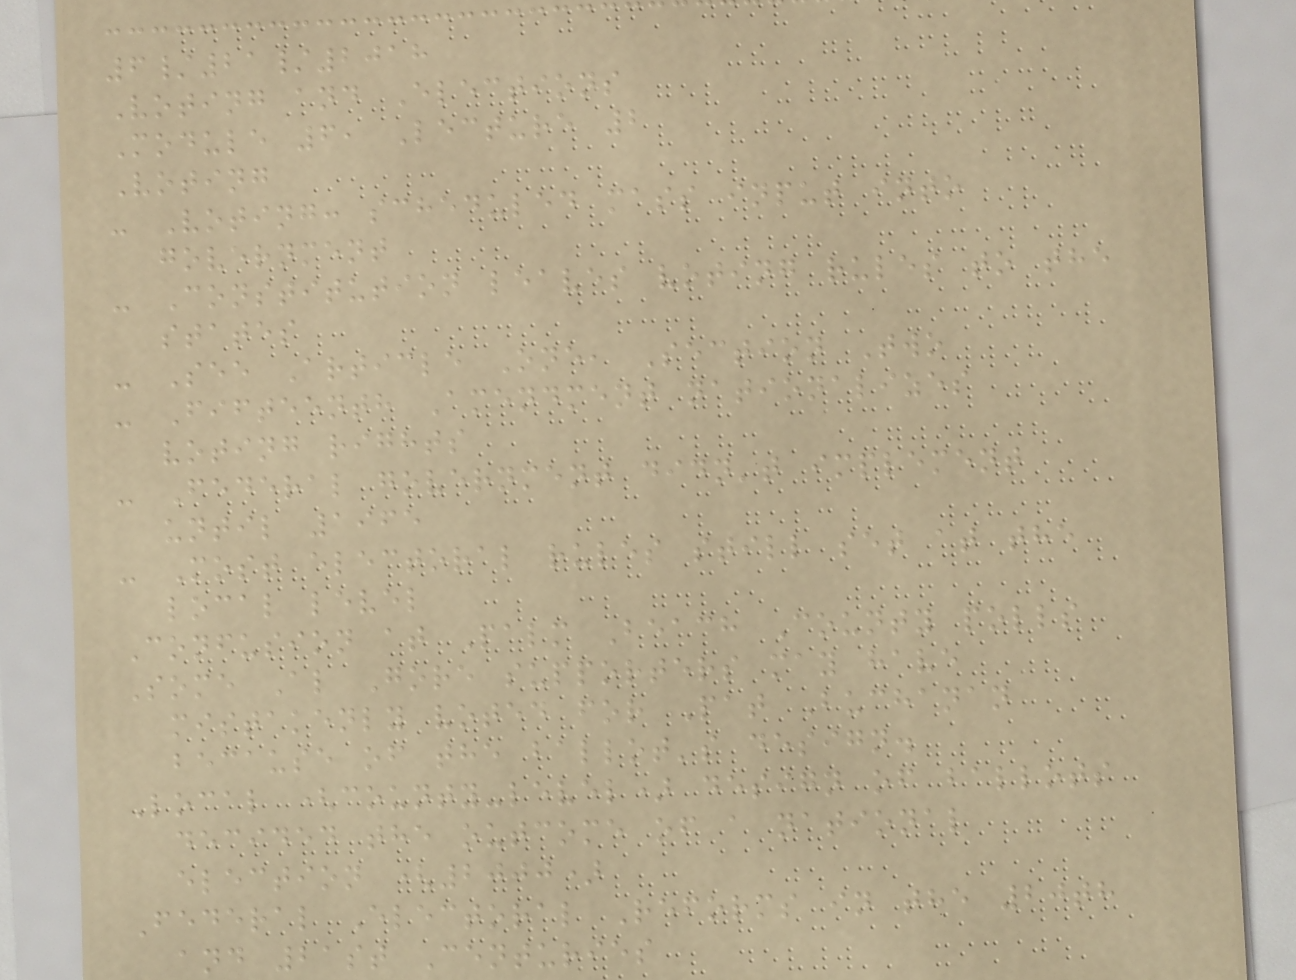6/21/2018
Voting and Elections
Module 6, Lecture 2
Voting
- Voting: scheduled mass input into
government
- Constitution leaves voting rules to the
states
- See Article One, Section Two
- Fifteenth Amendment nationalizes
voting rights
- Federal government didn't implement
until 1965
- Most electoral rules still set at the
local level
Confusion at Palm Beach County polls
Some Al Gore supporters may have
mistakenly voted for Pat Buchanan
because of the ballot's design.
Local (county-level) design of ballots
decided the outcome of a national
election (2000)
Federal Electoral Reforms in the 20th
and 21st Centuries
